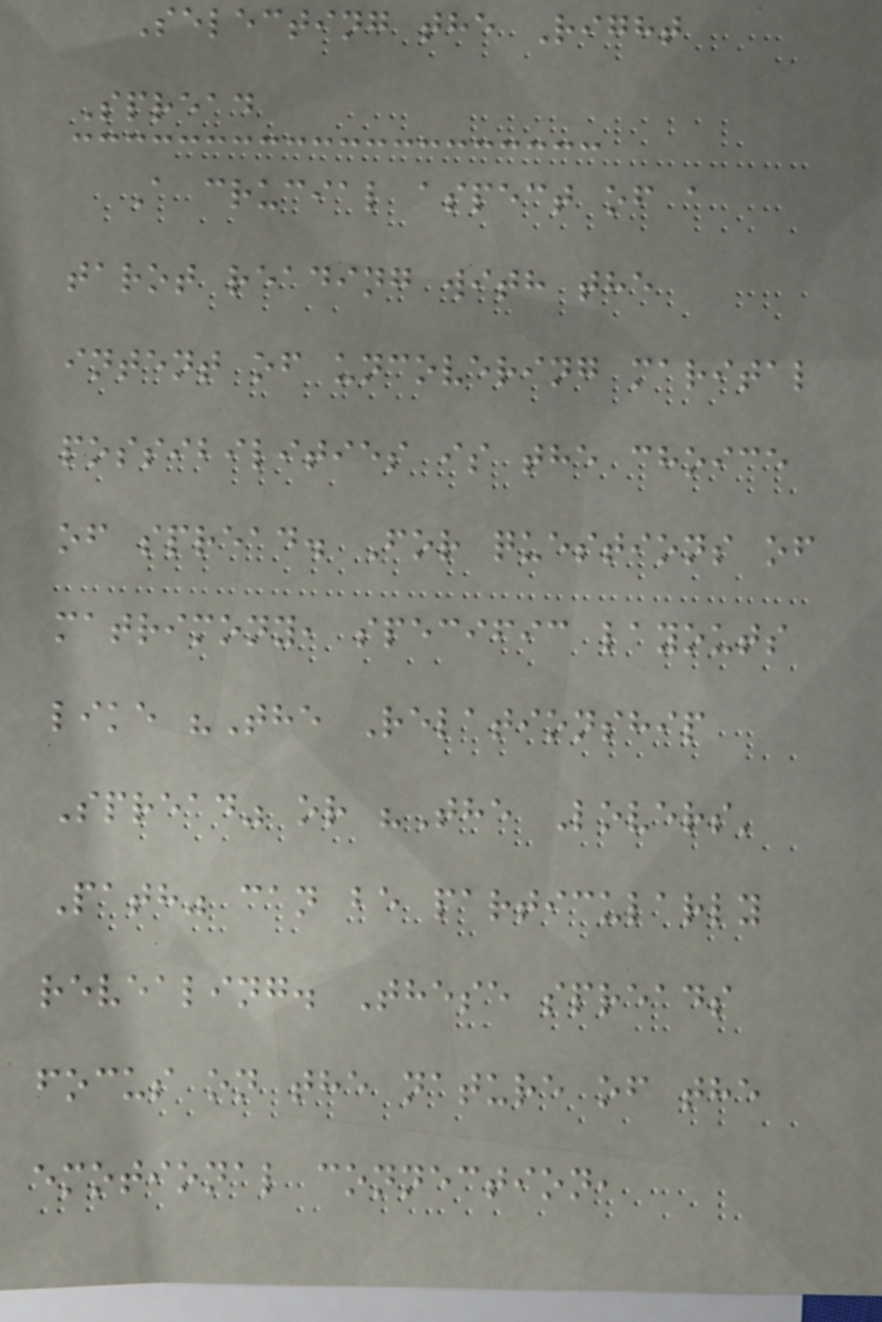Selecting the Right
Spread
A crucial aspect of a
tarot reading with the
intent of uncovering marital
possibilities is the choice
of spread. For questions of
matrimony, specific layouts
like "The Relationship
Spread" or "The Lovers'
Path" can be particularly
revealing. These spreads
focus on the nature of the
emotional connection,
